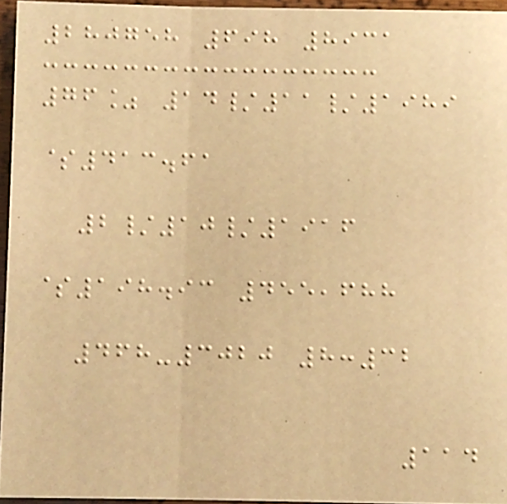280758 698 8931
76% 14/11/1989
$413.61
2/10/1916
$198.93 455,688
468-3020 8:32
114
